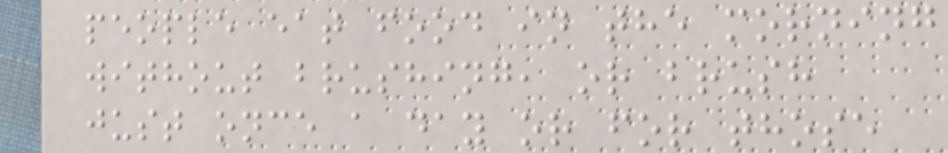people eat food in the morning
without brushing, or brush
just once a day or for those
